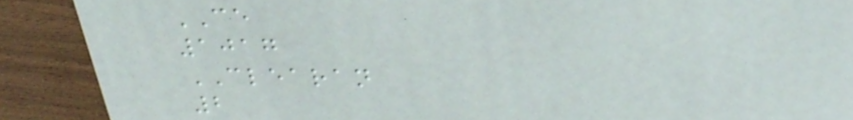CE
1017
CLEARAN
2
